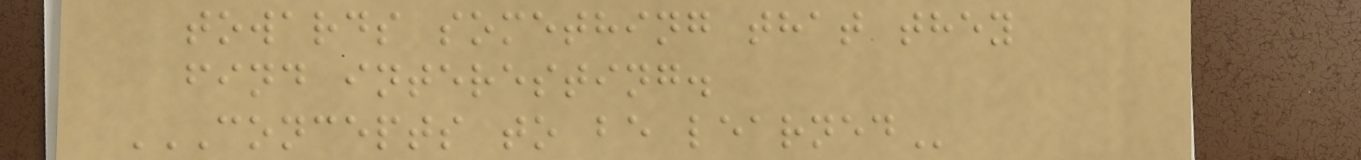towards something that they
find interesting.
CONCEPTS TO BE LEARNED
